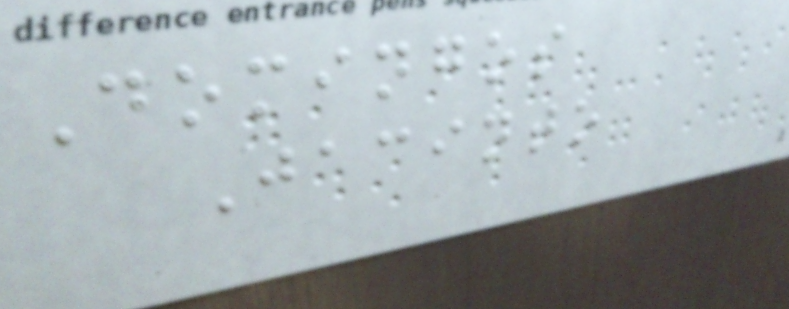Domingos
Jacinto
